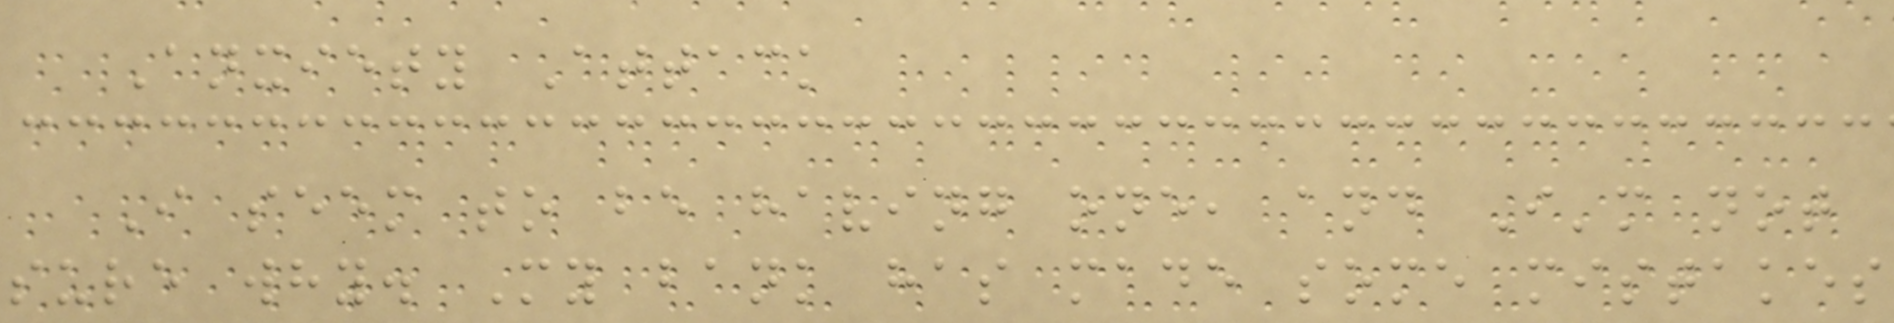Anxiety Attack
I seem to be having one, and I'm not
sure why. My bank has made some mistakes
